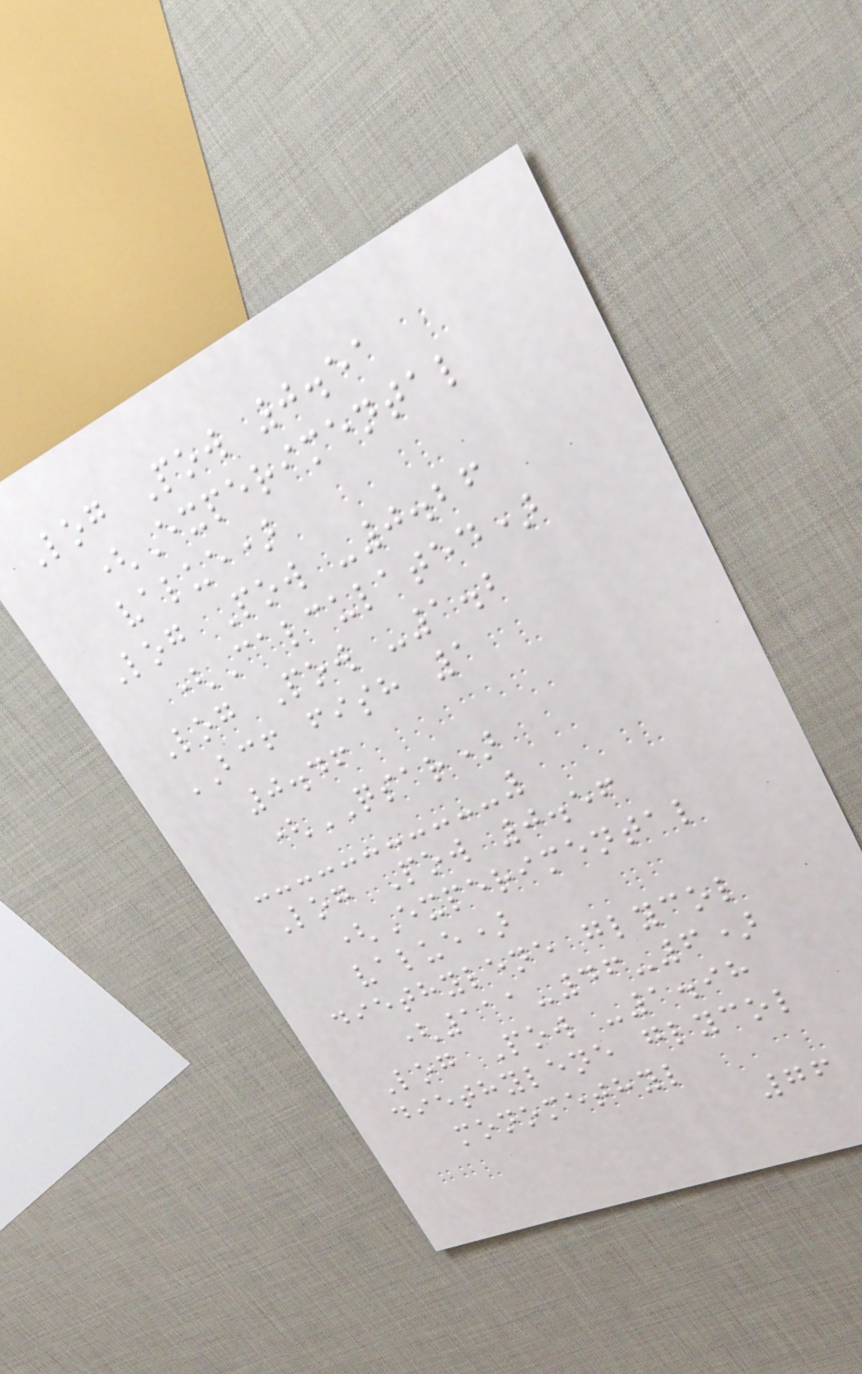Log Pow 0.51
(Experimental
value)
Log Pow -0.26
(Calculated)
Log Pow -1.2
BCF fish 1
0.46
(QSAR)
Log Pow 0.56
(Experimental
value)
diethylene glycol
(111-46-6)
Log Pow -1.98
diethylene glycol
monomethyl
76
